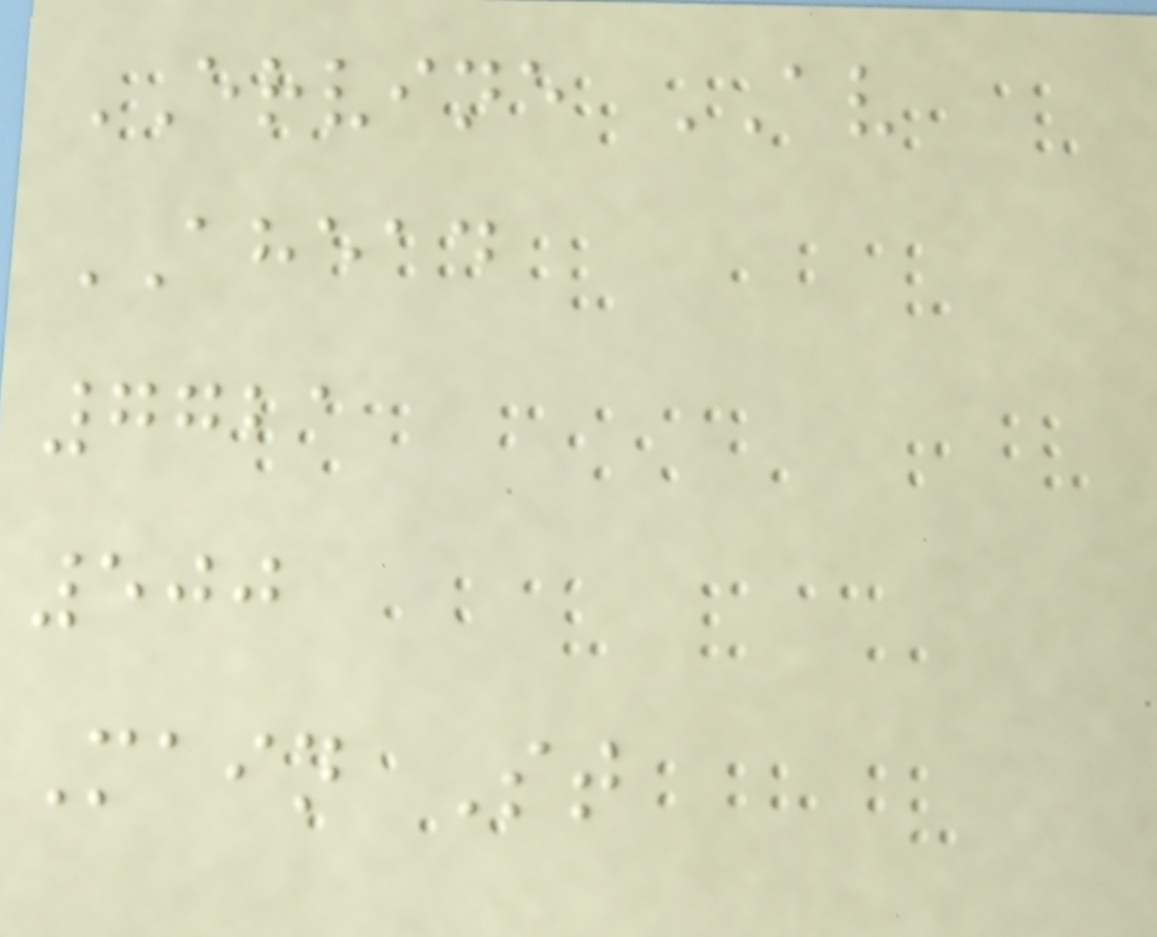ERVINE AV
AHEAD
7721
500
Main St
